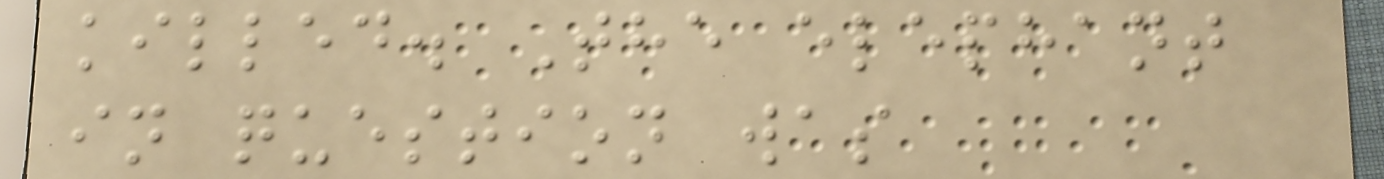killed. The elephant
in question was
